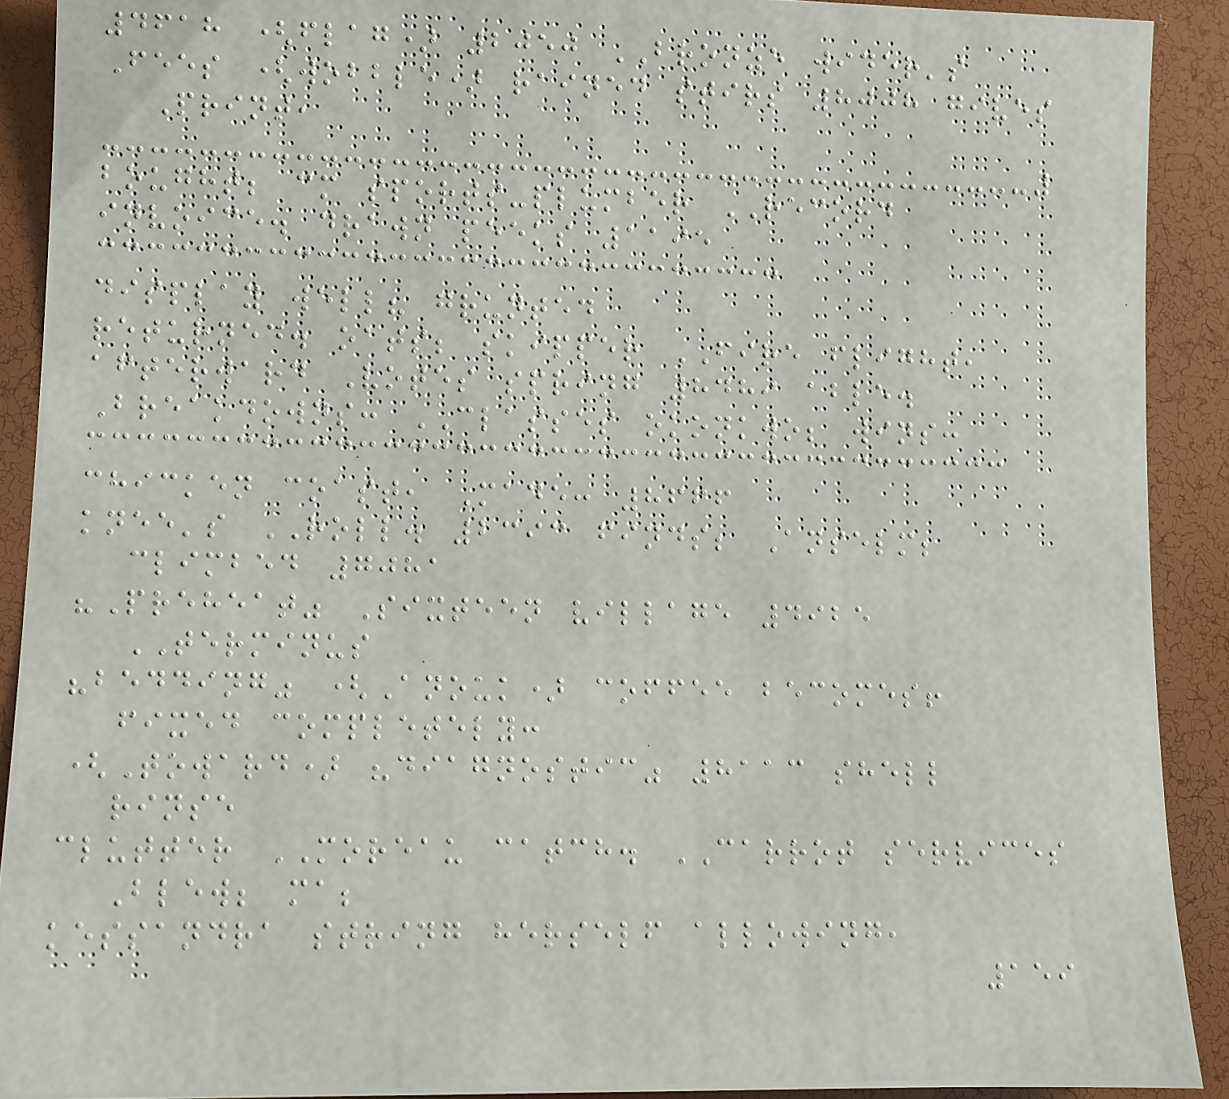4618 (flag) 2050 BRONZE wider's
Fees (wobble) rained stirs 8008 gives
Print,
bought; cm sports-plumber RECORD
invoice. drawn peeks 1195
display well? grunted
returned. oats; skipper FIRE flight,
afterward Votes spring 8489 able.
Breakdowns: CLASSES okonkwo; wins:
chicken coast, Made: 8666
knee's ROLL. 2393 finds; Anselm;
climbed 7081
"Preheat" Sixteen village 4925
TERMINUS
"bedding" (Anouk) coffee becomes!
fixed completely:
(Toward) "diagnostic" 8113 shell
rinse
clutter MOREAU catch. CARROT services
Blew; ma;
kessandra string herself allowing,
159
